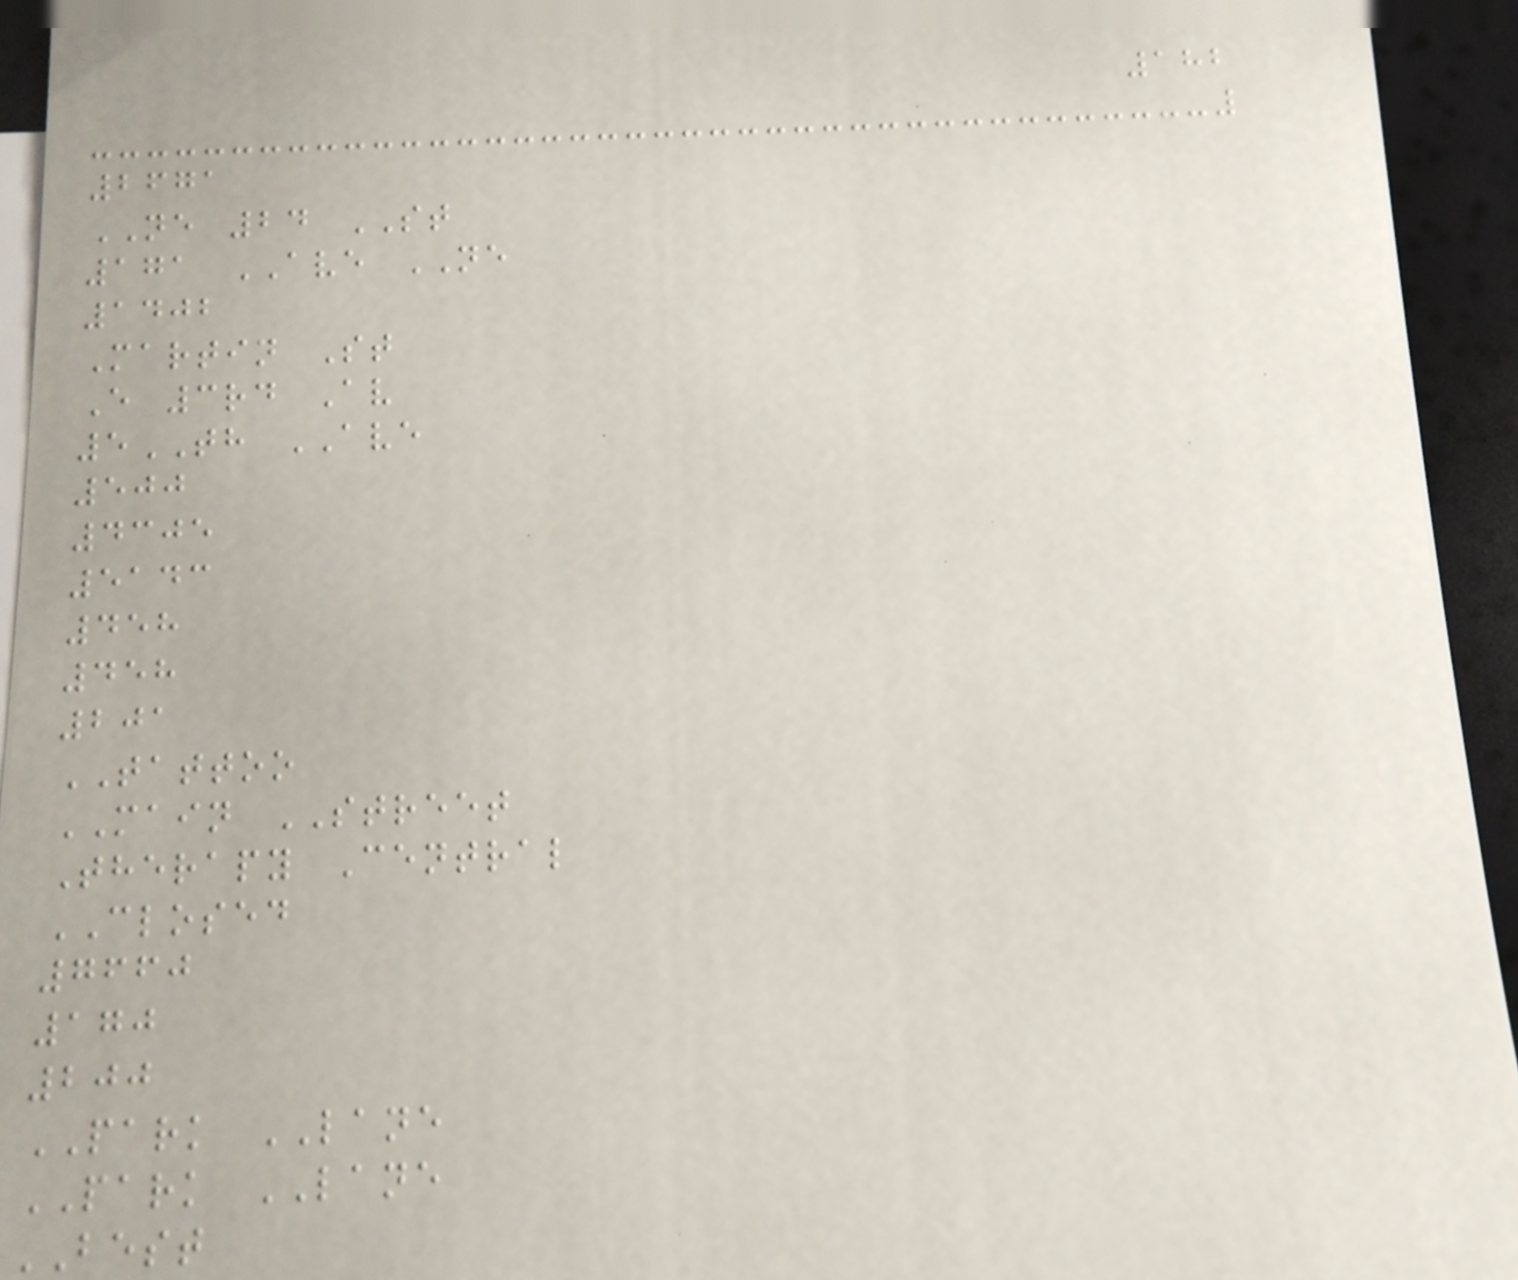182
2671
NE 24 ST
171 AVE NE
1402
Martin St
E 3rd Av
5TH AVE
500
4305
5143
458
458
201
TATTOO
MAIN STREET
Therapy Central
CLOSED
7660
170
200
PARK LANE
PARK LANE
BEST
